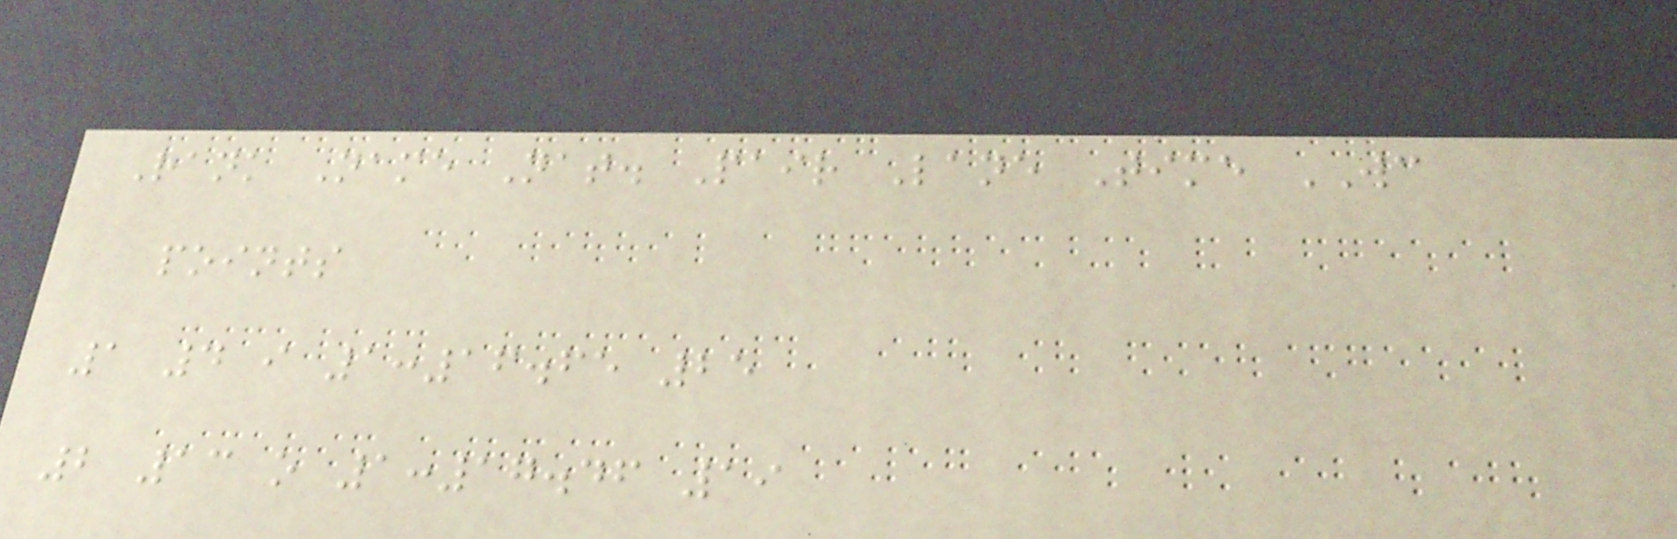Rank Name Nat. Pair Lane Time WC
points
1 4 i 1:16.65 25
2 13 o 1:17.46 19
